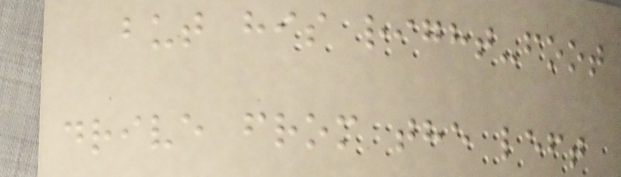but his right-foot
drive from the left
